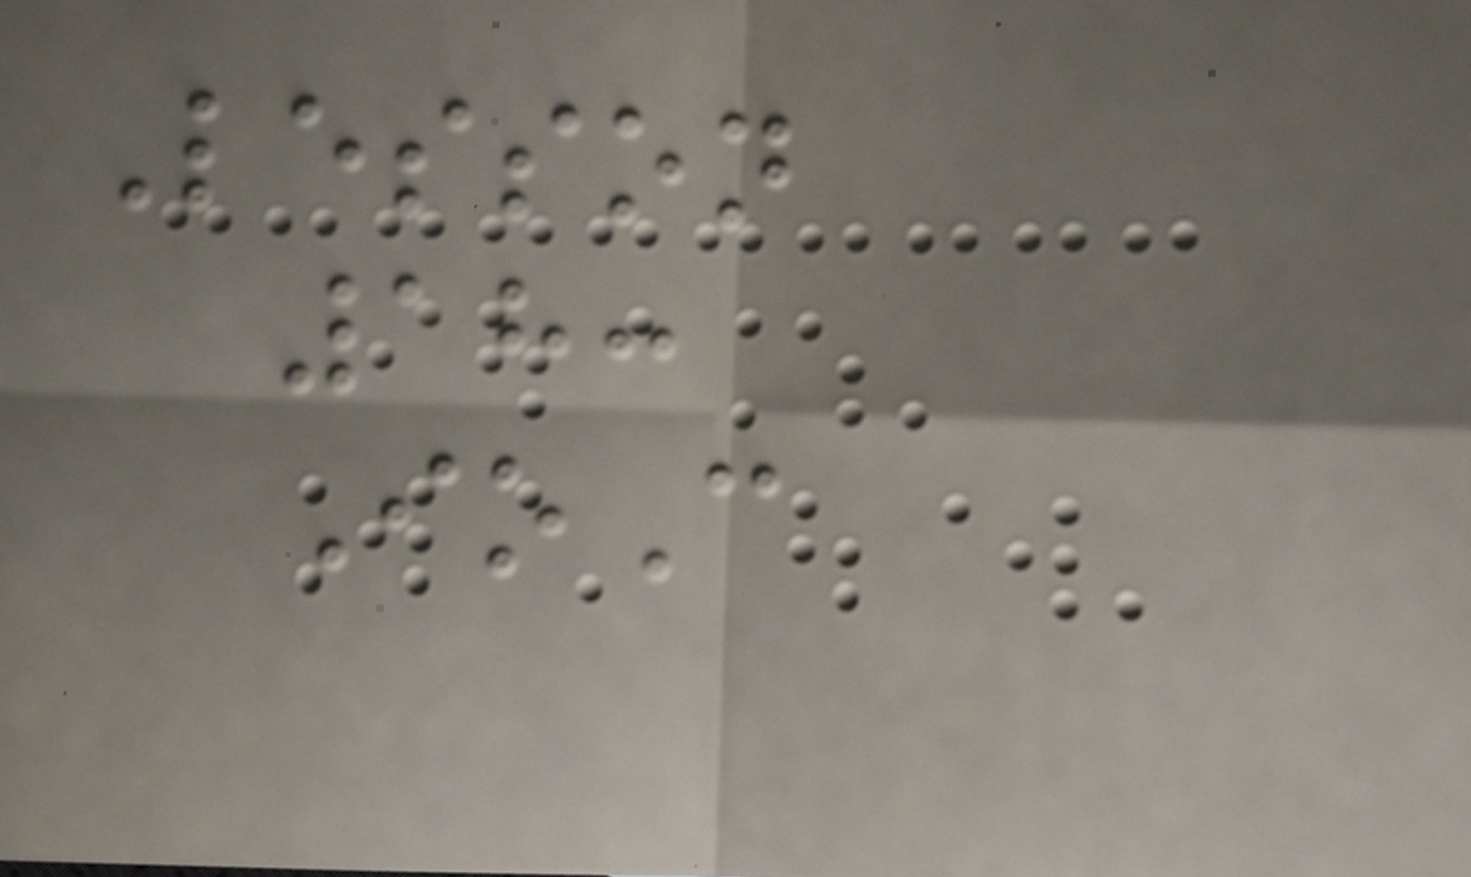Lesson
18:
IoC
